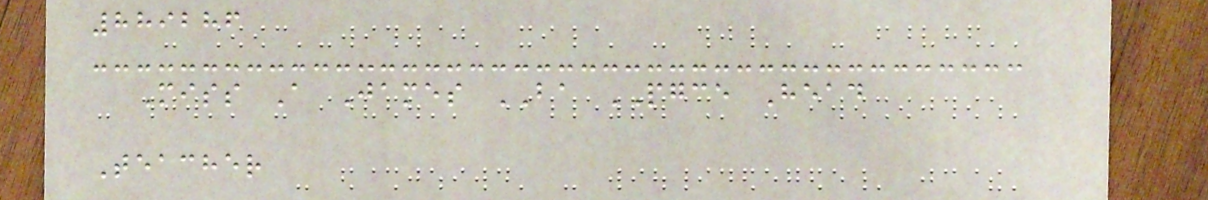889286
Miss A James BA PGCE Head
Teacher
